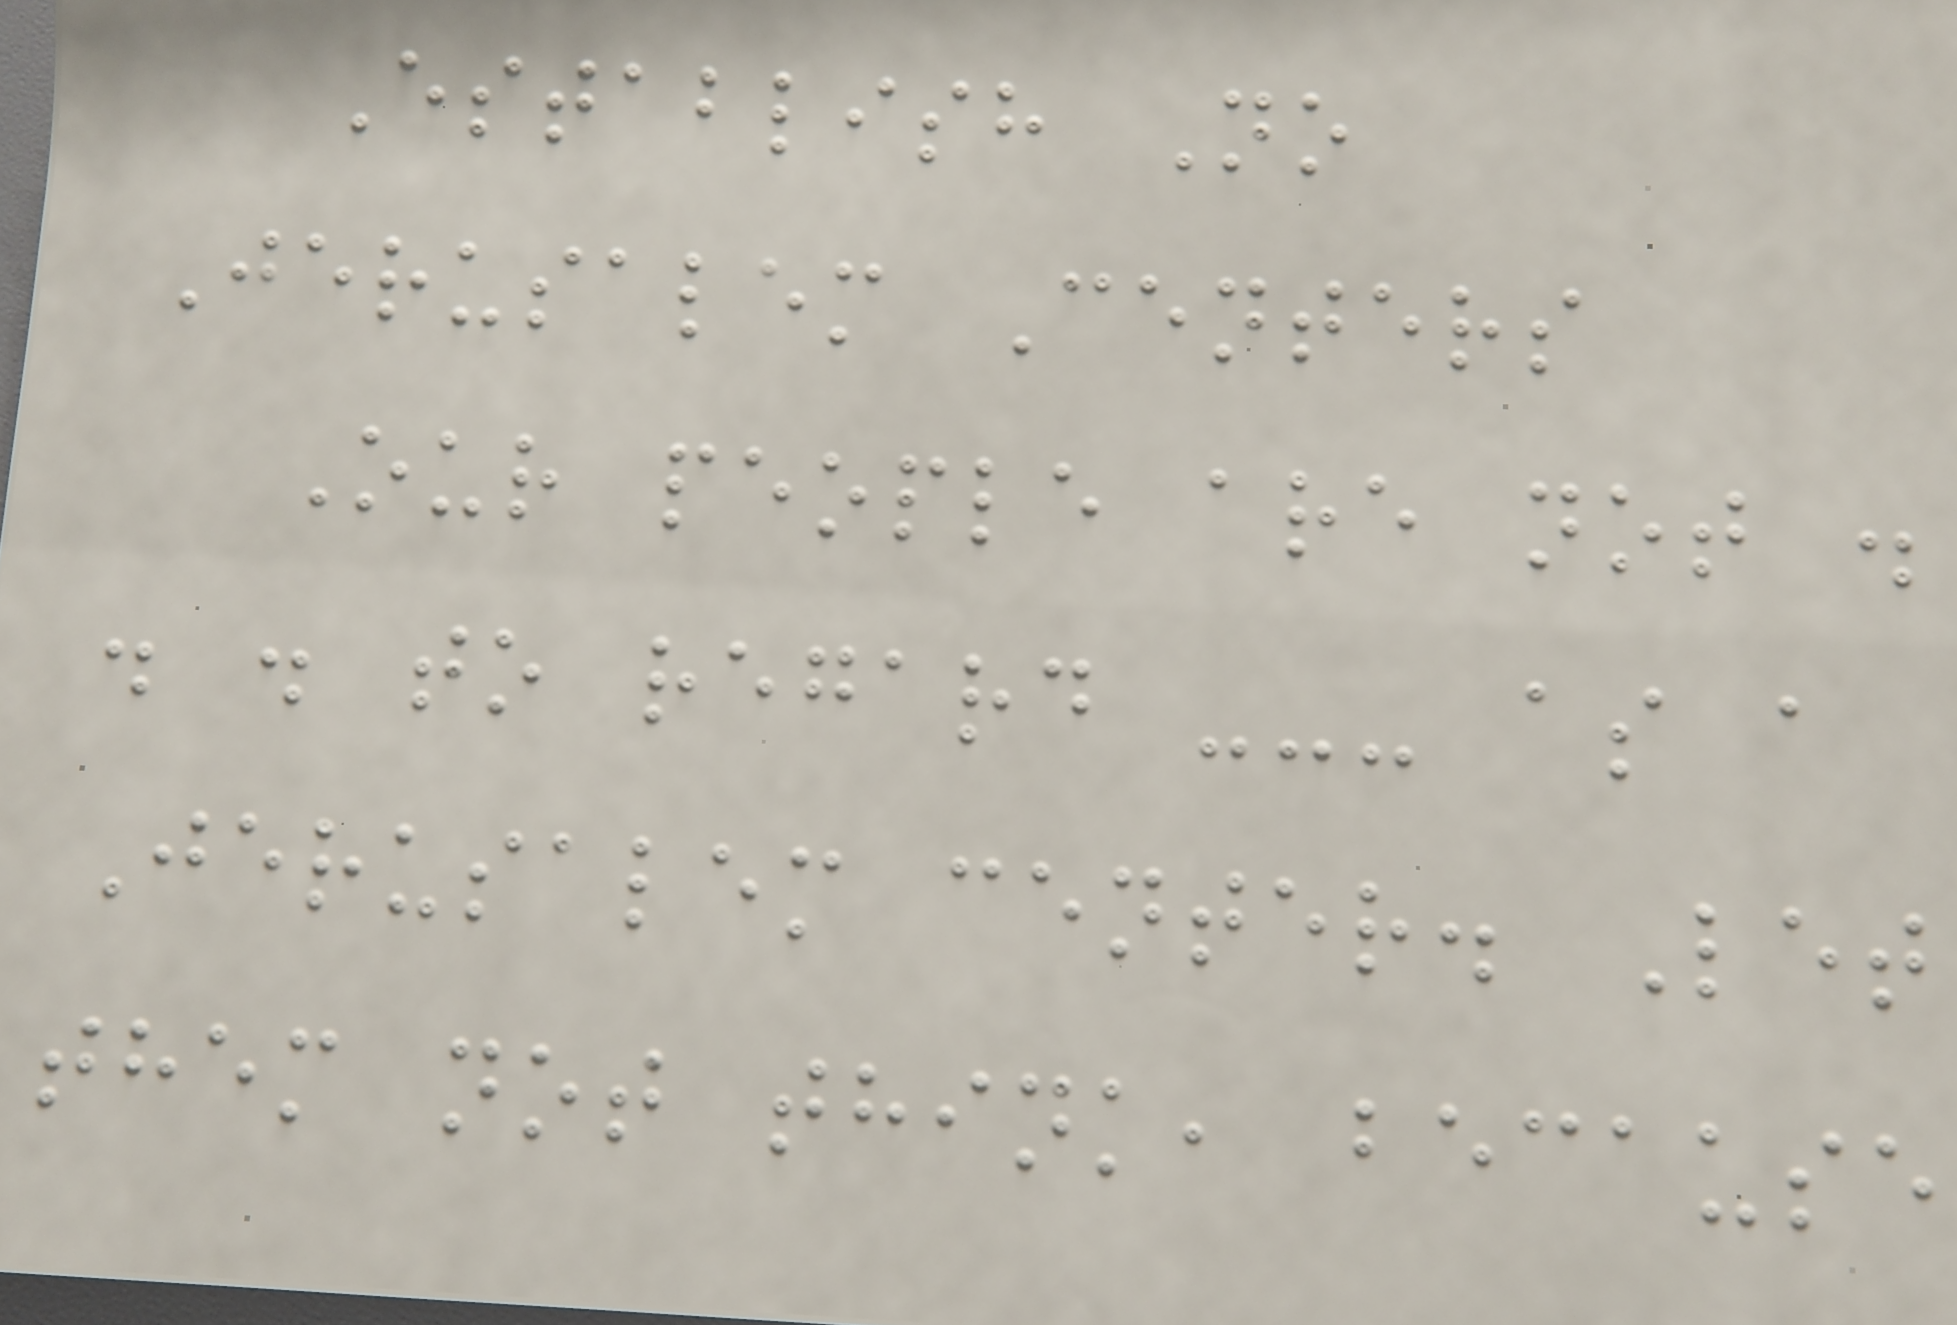Establish No
Jerusalem Centers
Our people are not .
. . to regard --- as a
Jerusalem center. Let
them not think, because
